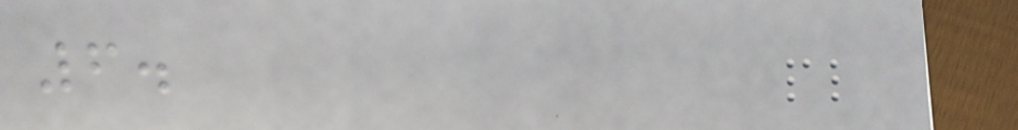6.
